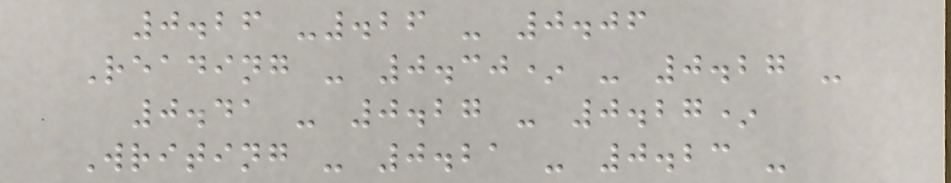0.26 -.26 - 0.06
Reading - 0.30* - 0.27 -
0.41 - 0.27 - 0.27*
Writing - 0.21 - 0.23 -
